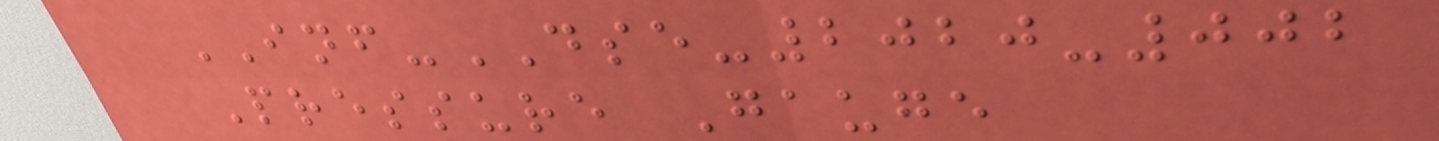INF-DSE-2020-002
Pressure Gauge
